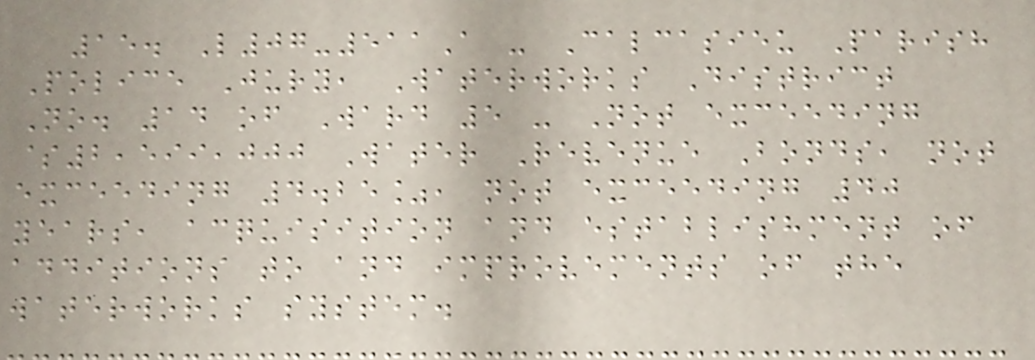15. L07-511A - Calcasieu Parish
Police Jury, Waterworks District
No. 14 of Ward 5 - Not exceeding
$2,599,000 Water Revenue Bonds, not
exceeding 4.25%, not exceeding 40
years, acquisition and establishment of
additions to and improvements of the
waterworks system.
